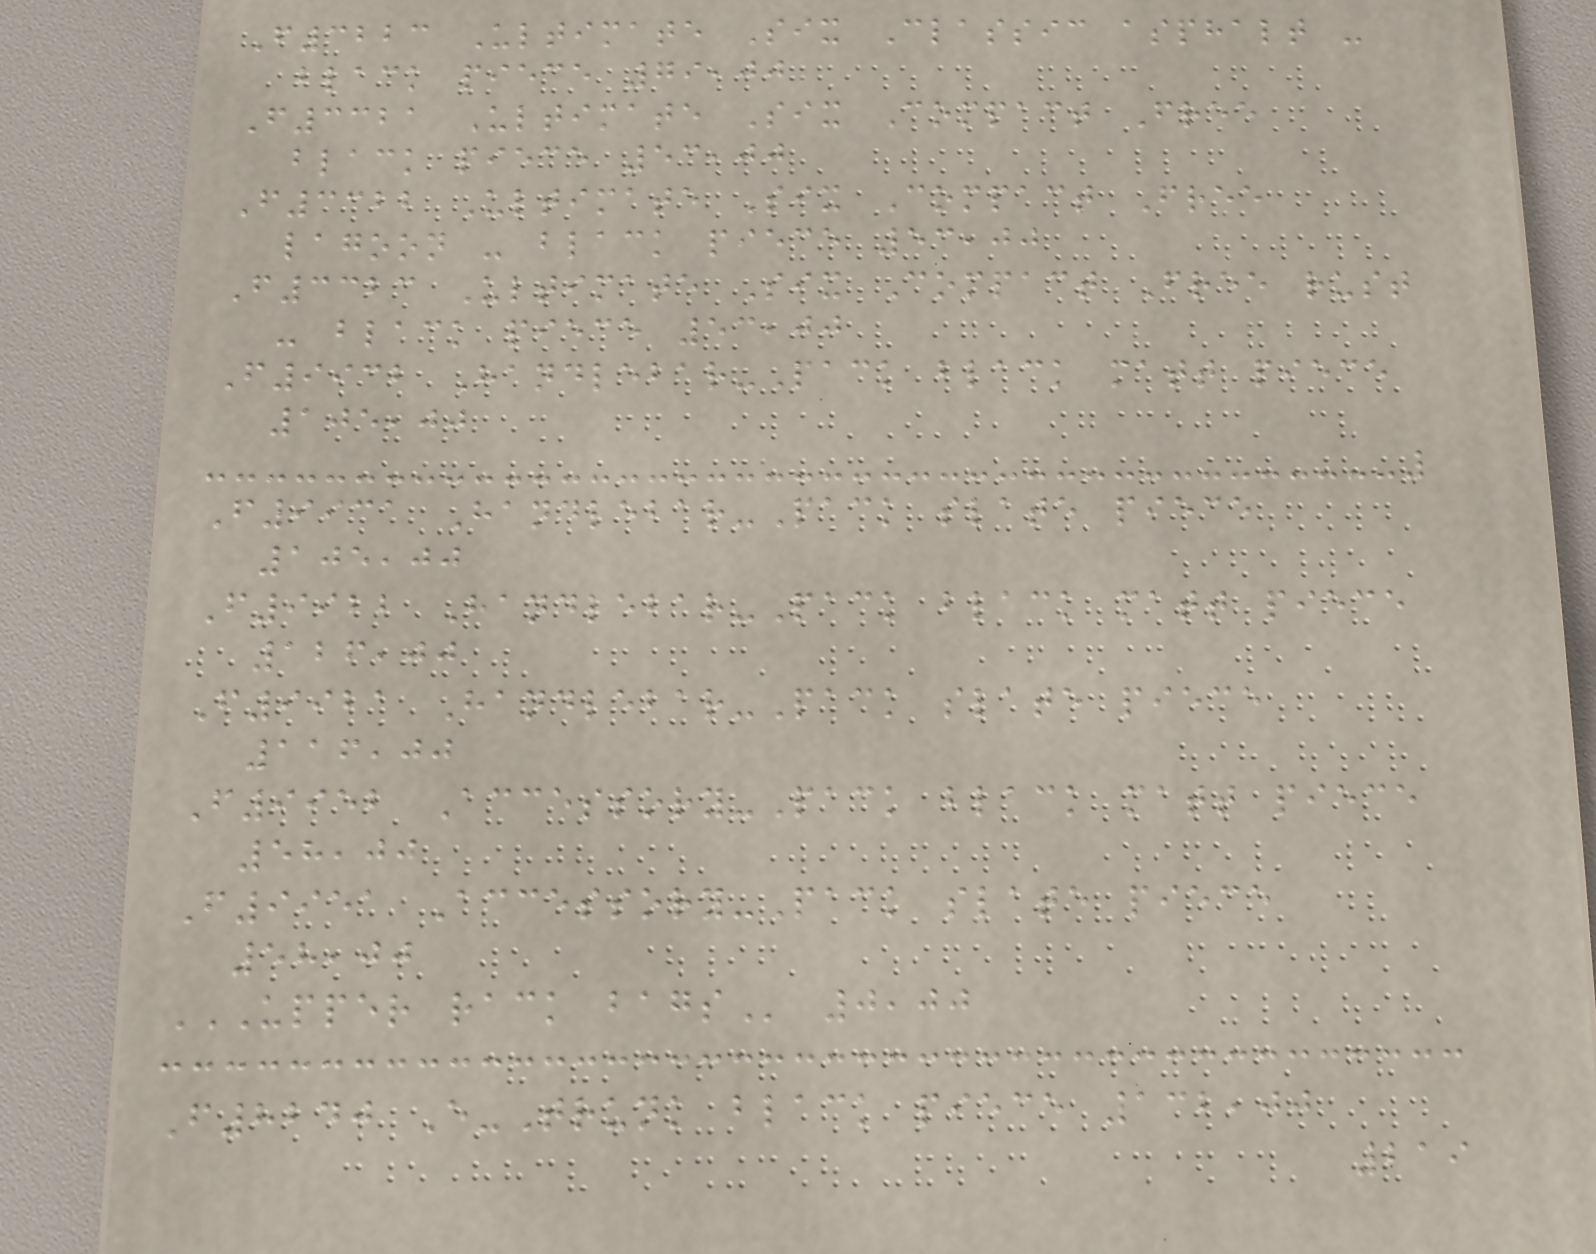F3223 Ultimate Six Classic asphalt -
black piece 79,00
F3321 Ultimate Six Compact Free
black piece 53,00
F3322 Ultimate Six Compact Free
lagoon - black piece 53,00
F3323 Ultimate Six Compact Free rust
- black piece 53,00
F9932 Handlebar-Pack black matt piece
105,00
F9931 Handlebar-Pack slate piece
105,00
F9922 Handlebar-Pack black matt piece
126,00
F9921 Handlebar-Pack slate piece
116,00
F9952 Accessory-Pack black matt piece
58,00
F9951 Accessory-Pack slate piece
58,00
UPPER RACK BAGS 0,00
F8240 E-Trunk black piece 132,00
219
